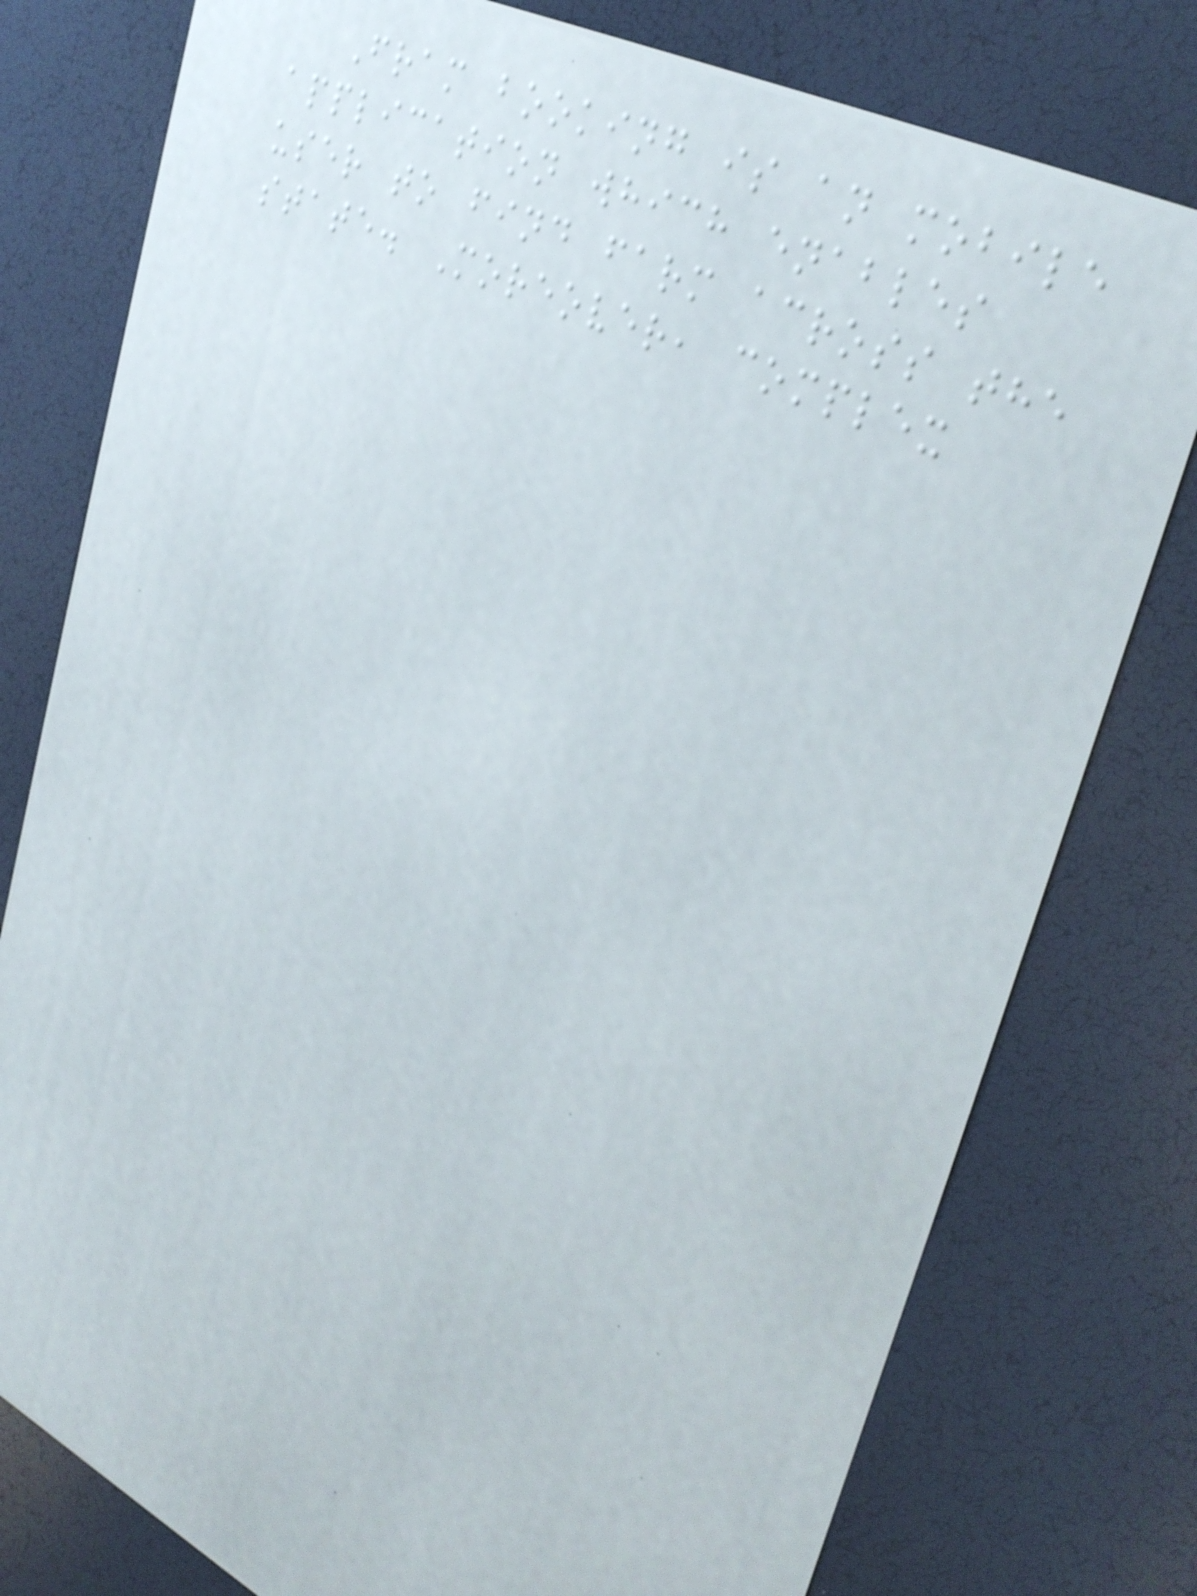Fram booking is an mobile
application which enables
user to find farm across the
state. Moreover, complex
